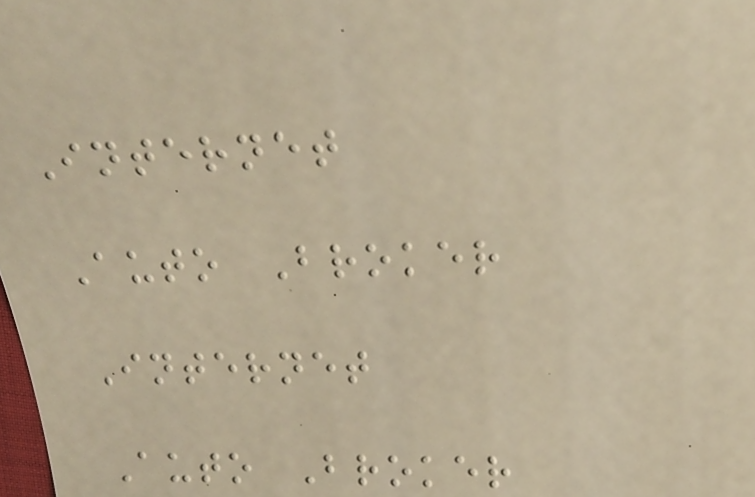Internet
Auto Broker
Internet
Auto Broker
